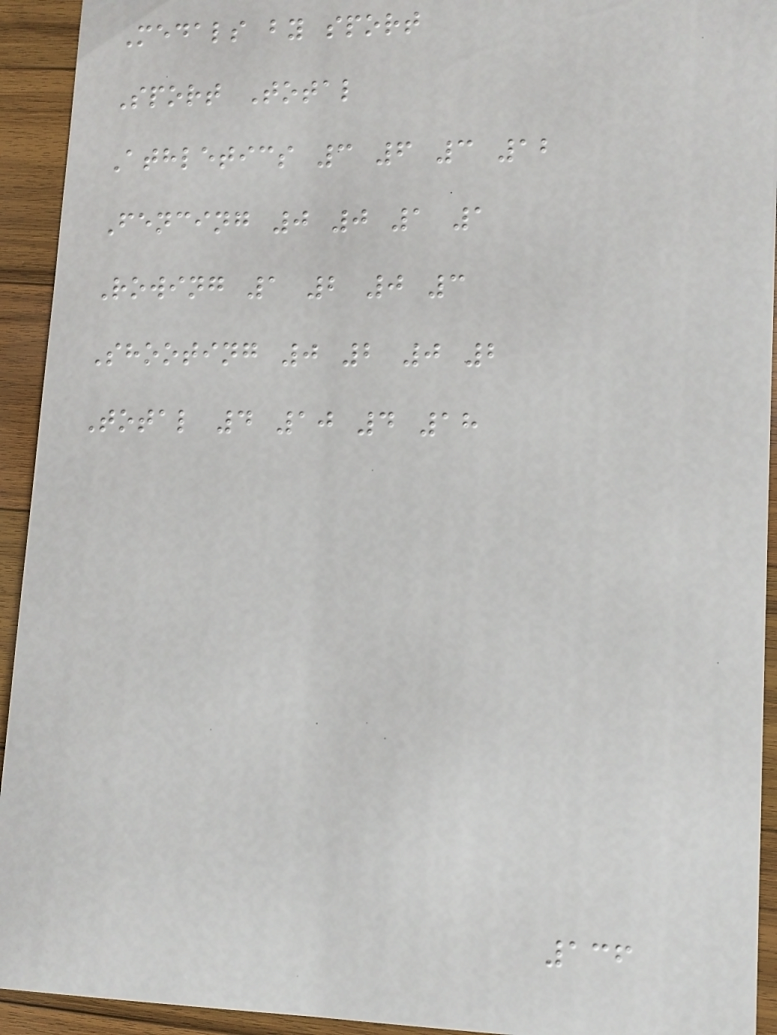Medals by sport
Sport Total
Athletics 3 6 3 12
Fencing 0 0 1 1
Rowing 1 2 0 3
Shooting 0 2 0 2
Total 4 10 4 18
136
